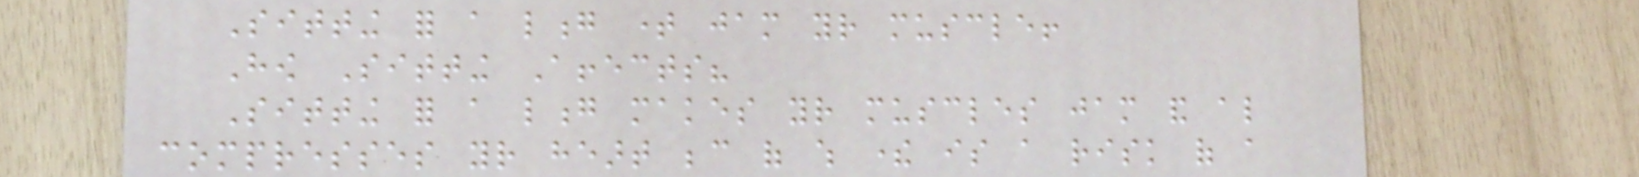Sitting for a long time jam your muscle!
How Sitting Affects?
Sitting for a long makes your muscles jam and also
compresses your heart because of which there is a risk of a
